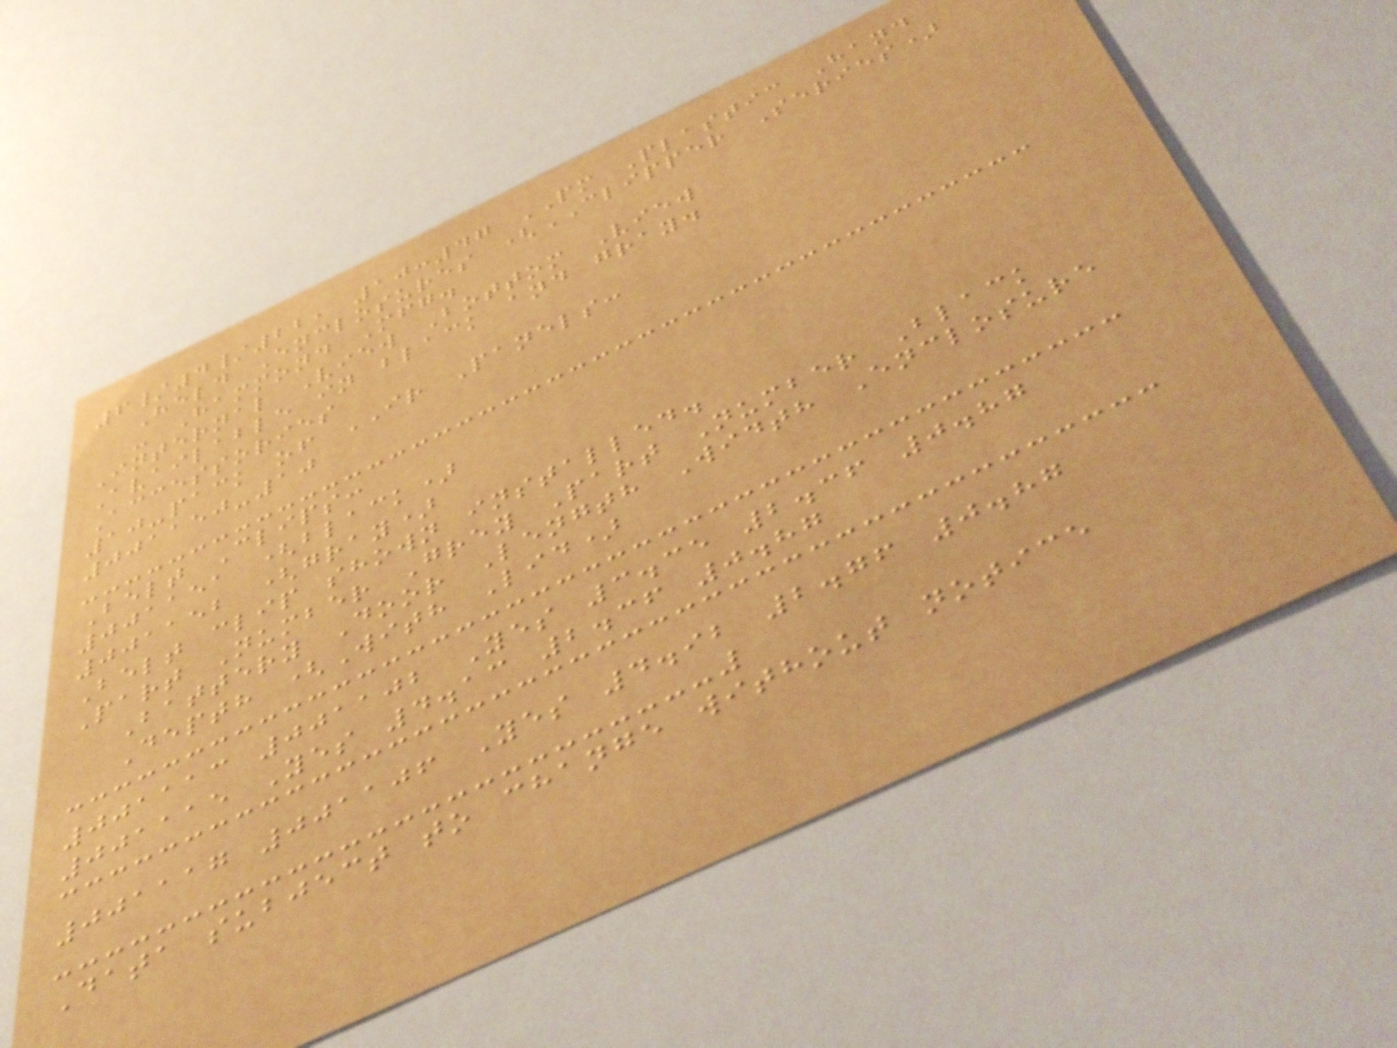6/4/22, 10:47 PM Plastic Hand
Held Enclosures (CLIPPER Series)
- Hammond Mfg.
Internal View Bottom View
Available in black and gray.
Accessories
10-pack of IR Panels:
001150-10
Belt Clips:
001151 (black)
001152 (gray)
Belt clip shown installed.
Part Number Grey Part Number Black
Battery Door Length Width Enclosure
Depth (With Lid)
001113 001102 Yes 3.35 2.36 0.87
001115 Yes 4.13 2.36 0.87
001117 001106 Yes 4.92 2.76 0.87
Data subject to change without notice
